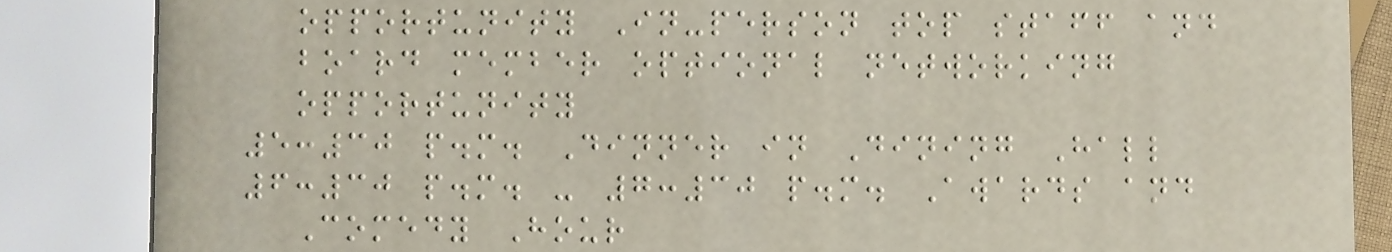opportunity In-person top staff and
board member optional networking
opportunity
5:30 p.m. Dinner in Dining Hall
6:30 p.m. - 7:30 p.m. Awards and
Comedy Hour
